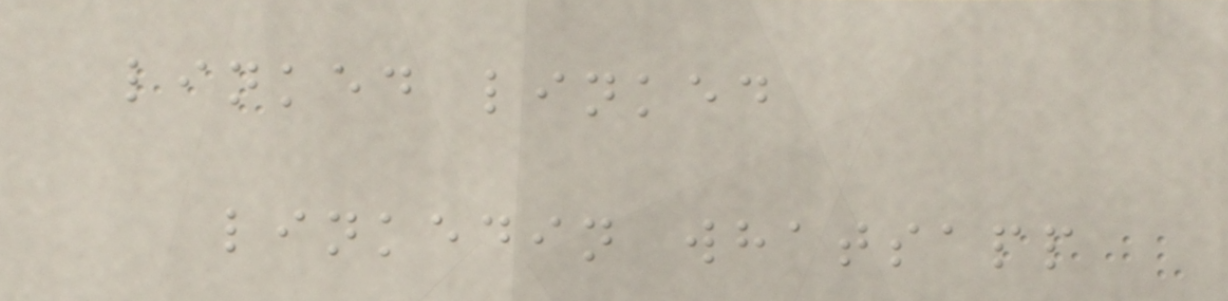linked linked
linkedin whatsapp
